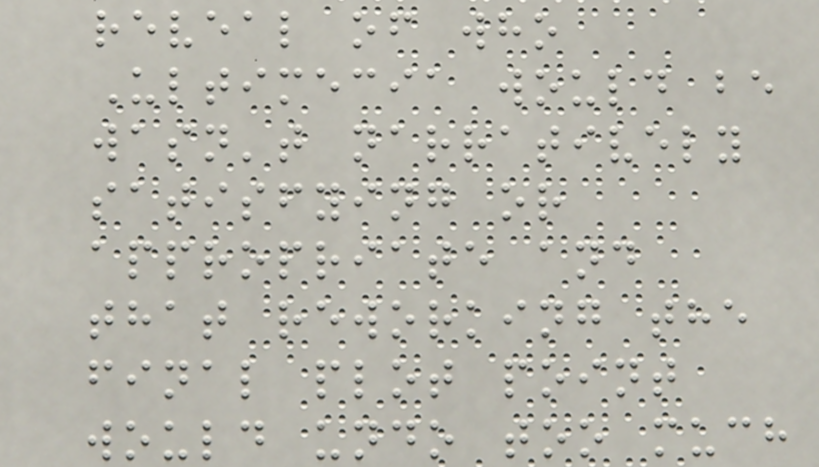reveal of who
Ultimecia would be
wasn't narratively
satisfying or
appropriate and
that reworking the
final plot point
would undo too much
